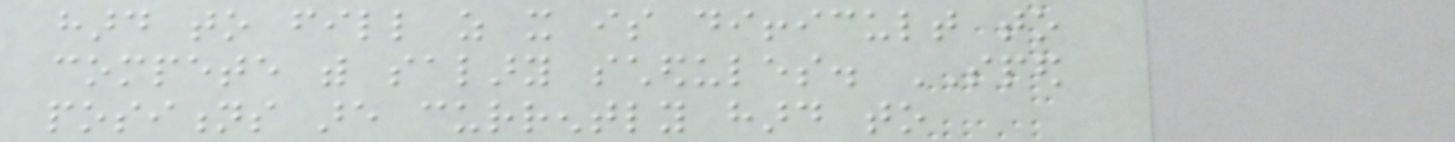hard to fill as it is difficult to
compete with salary schedules. SPED
positions are currently hard to
